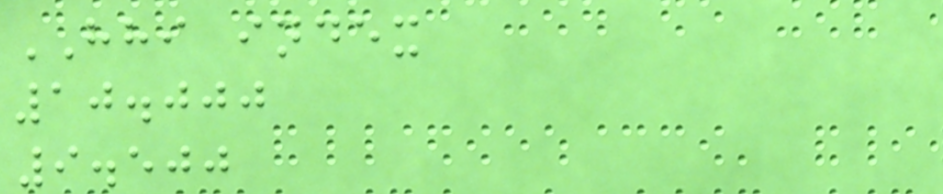HHI index
10.000
9.500
